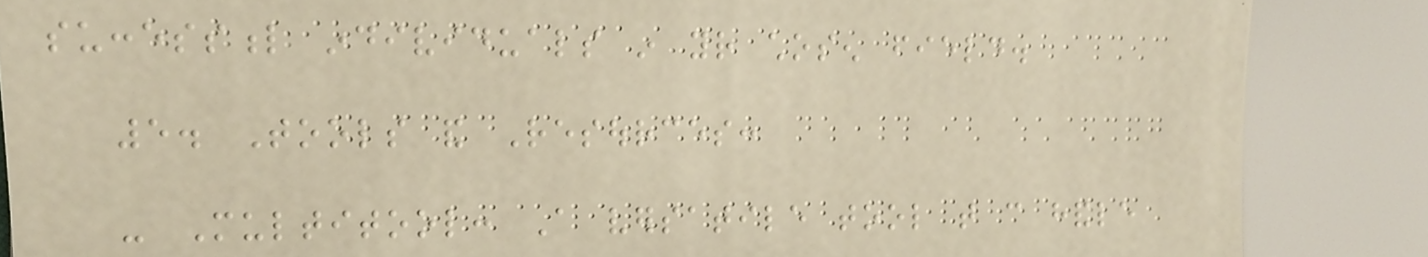successful individuals in your chosen field.
5. Tools and Resources:
- Multitool: A versatile tool that can handle
